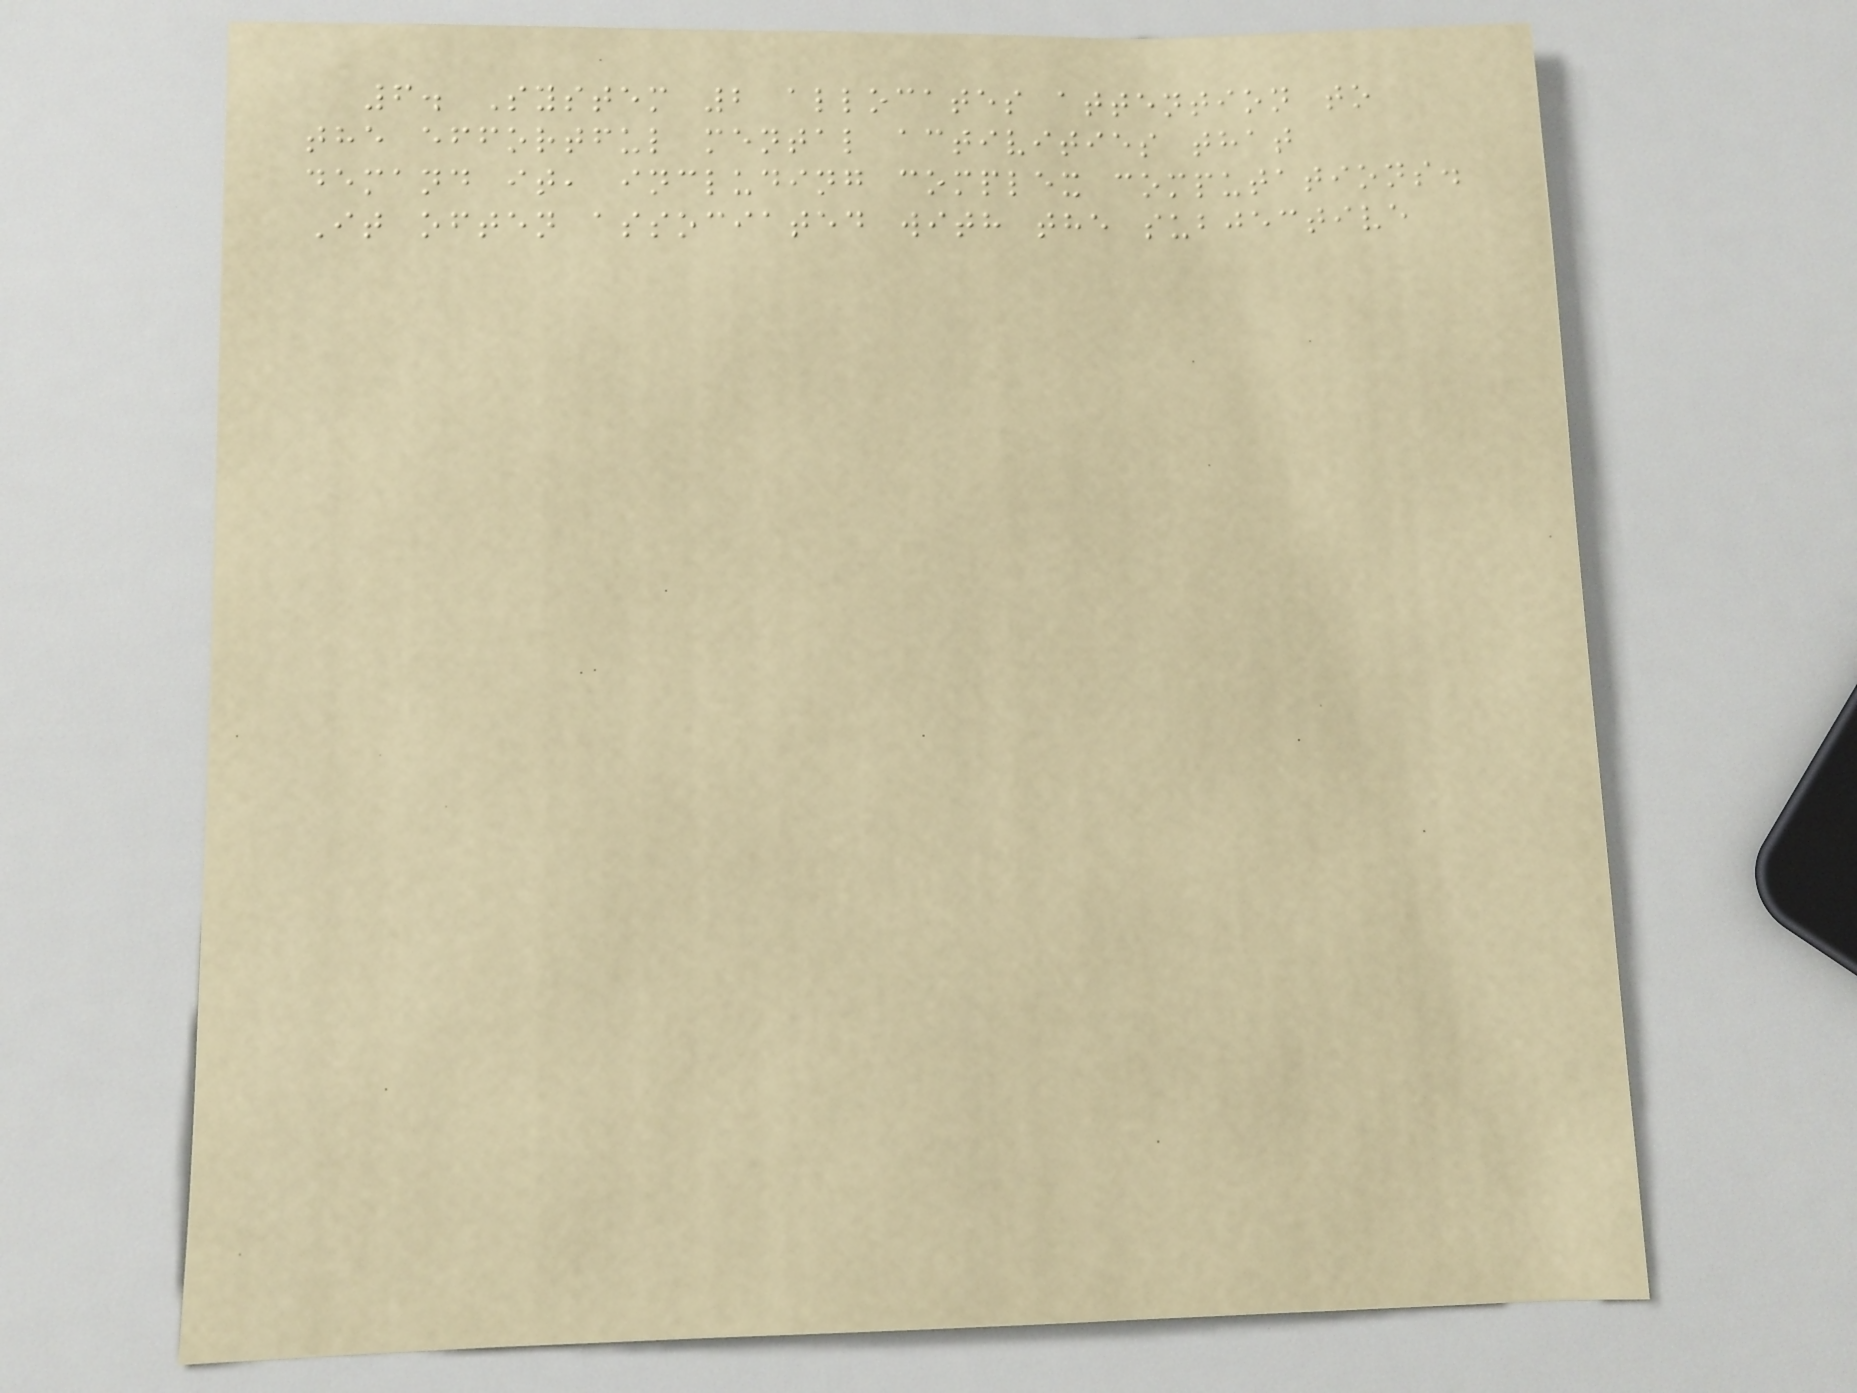6. System 2 allocates attention to
the effortful mental activities that
demand it, including complex computations.
It often associated with the subjective
